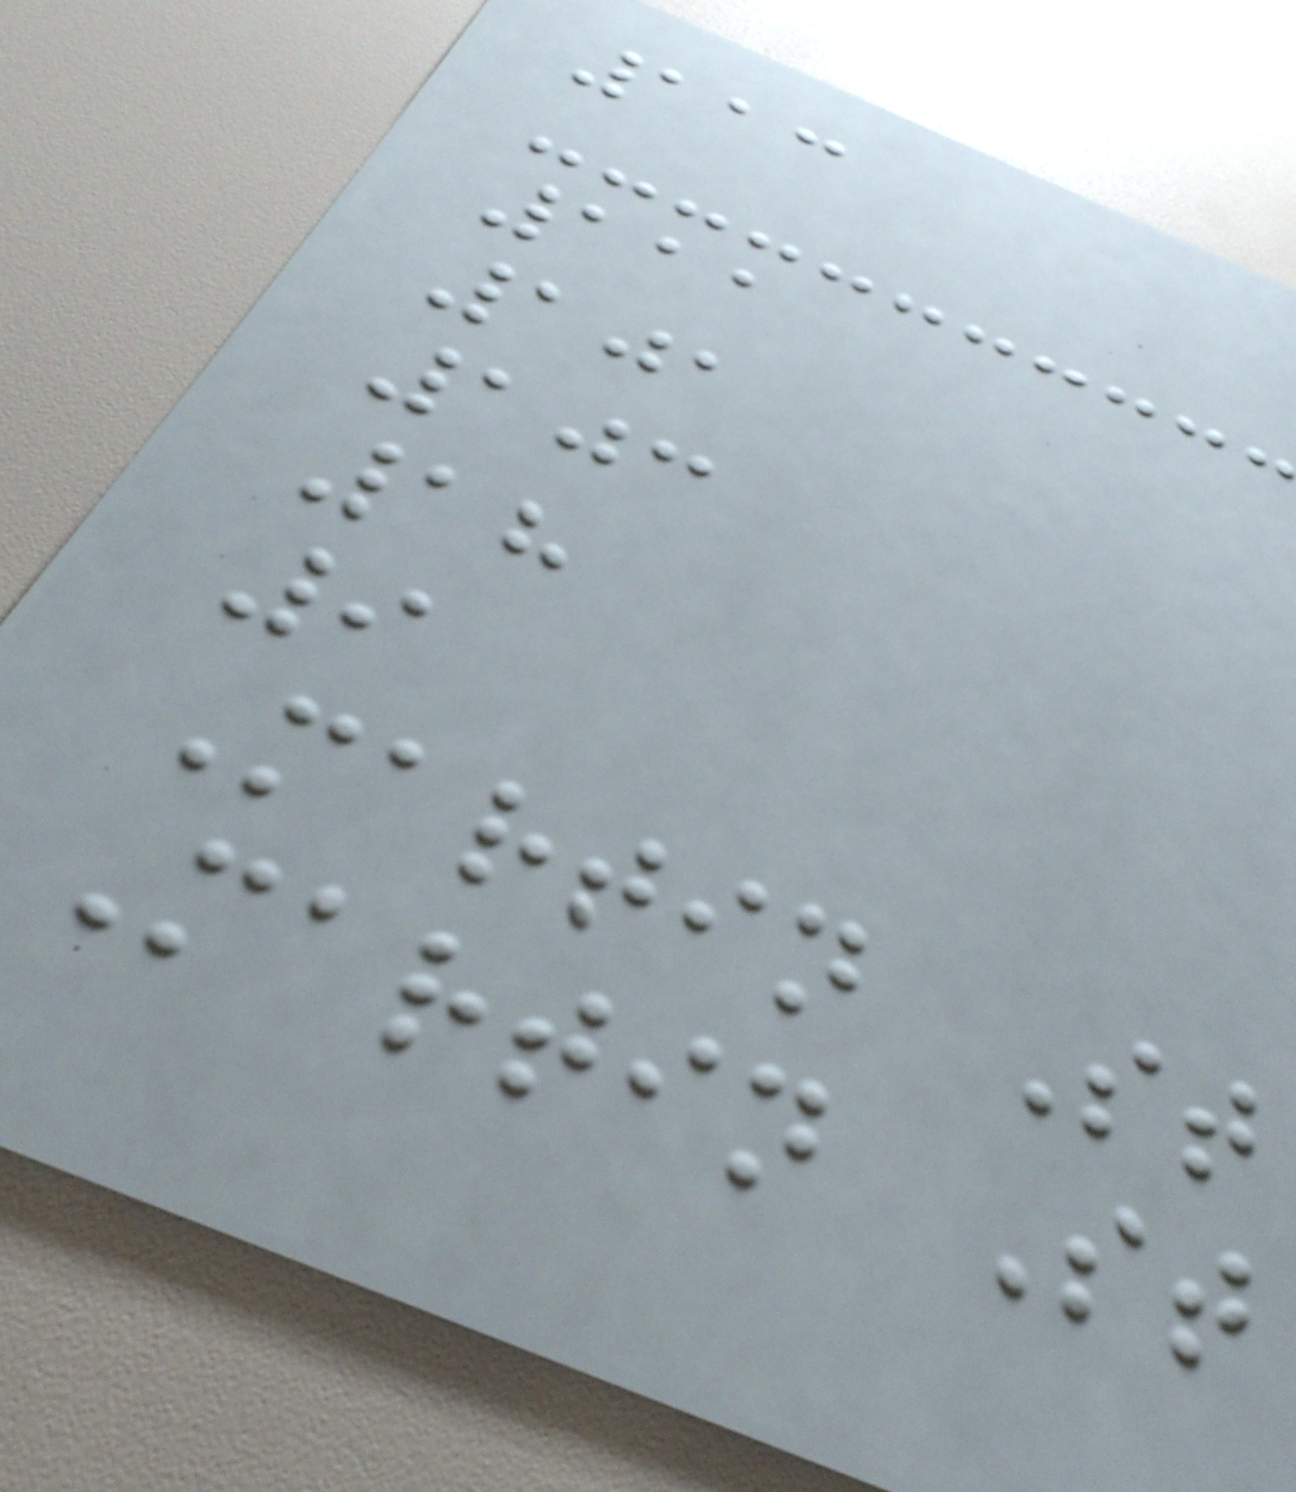113
111
101
103
18
9
Martin St
Martin St
